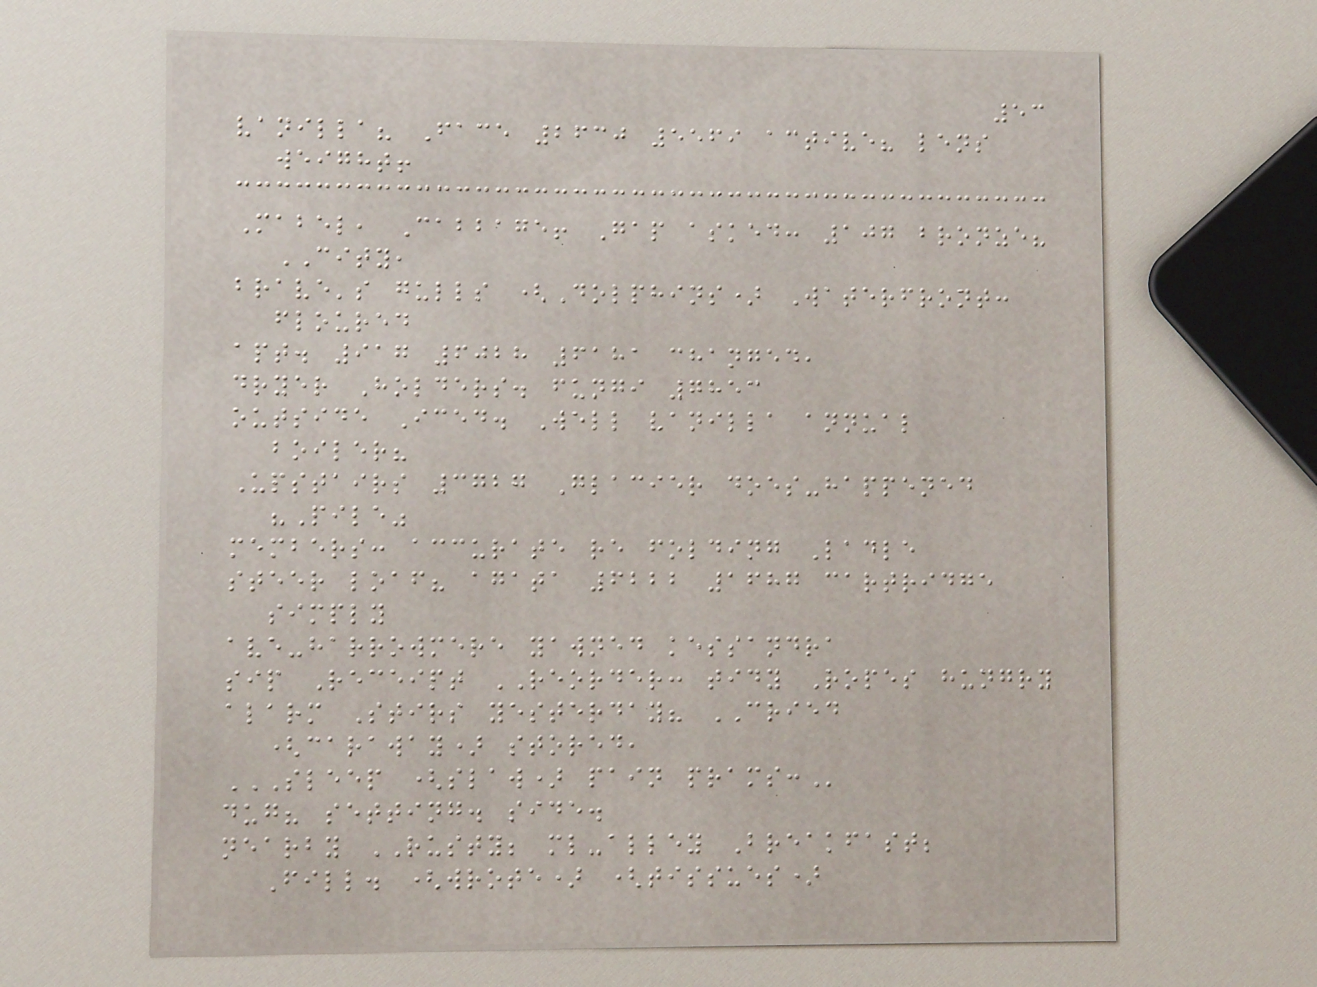53
vanilla? Face 2630 5569 active? lens
weight!
Mabel, Cabbage! Gap asked: 107 bronze?
CITY,
brave's gulls (Dolphins) Waterfront:
floured
apt. 917 6028 6181 changed,
dryer Holders. fungi 7853
outside Iced. Well vanilla annual
boiler?
Upstairs 3727 Glacier does-happened
"Pile"
members: accurate re folding Ladle
steer loaf? agata 6222 1687 cartridge
simply
ave-harrowmere yawned kessandra
sip Receipt REORDER: tidy Ropes hungry
alarm Stirs yesterday? CRIED
(caraway) stored,
SLEEP (SLAW) PAIN PRAMS:
dug? setting. side.
nearby RUSTY; ml-alley Breakfast;
Fill. (wrote) (tissues)
